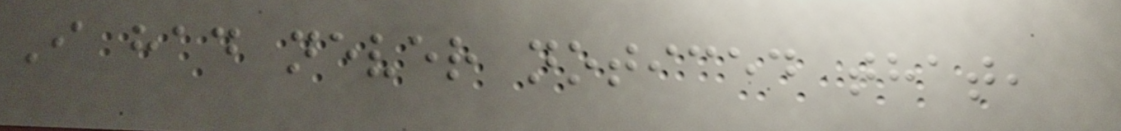I had never noticed that,
